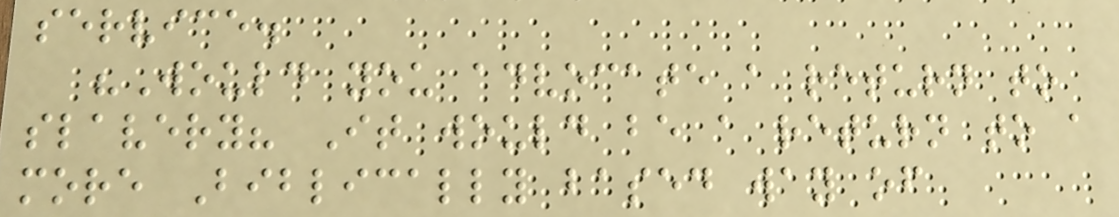service.
"Would you advocate a return to
slavery? It would be a return to a
more Biblically based way of
